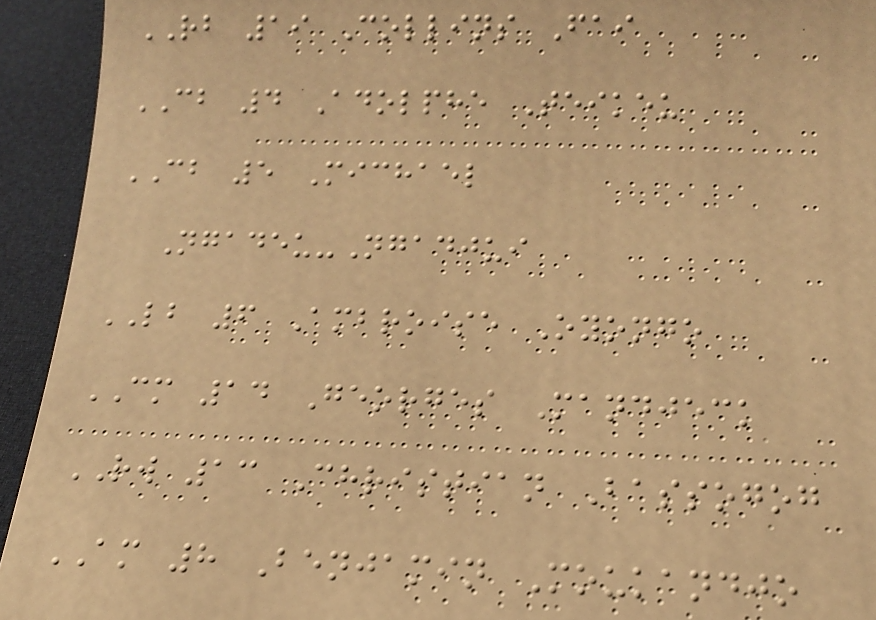RB 19 Collins Fai
CB 4 Adolphe Teikeu
CB 5 Michael
Ngadeu-Ngadjui
LB 6 Ambroise Oyongo
CM 14 Georges Mandjeck
RW 13 Christian Bassogog
AM 8 Benjamin Moukandjo
